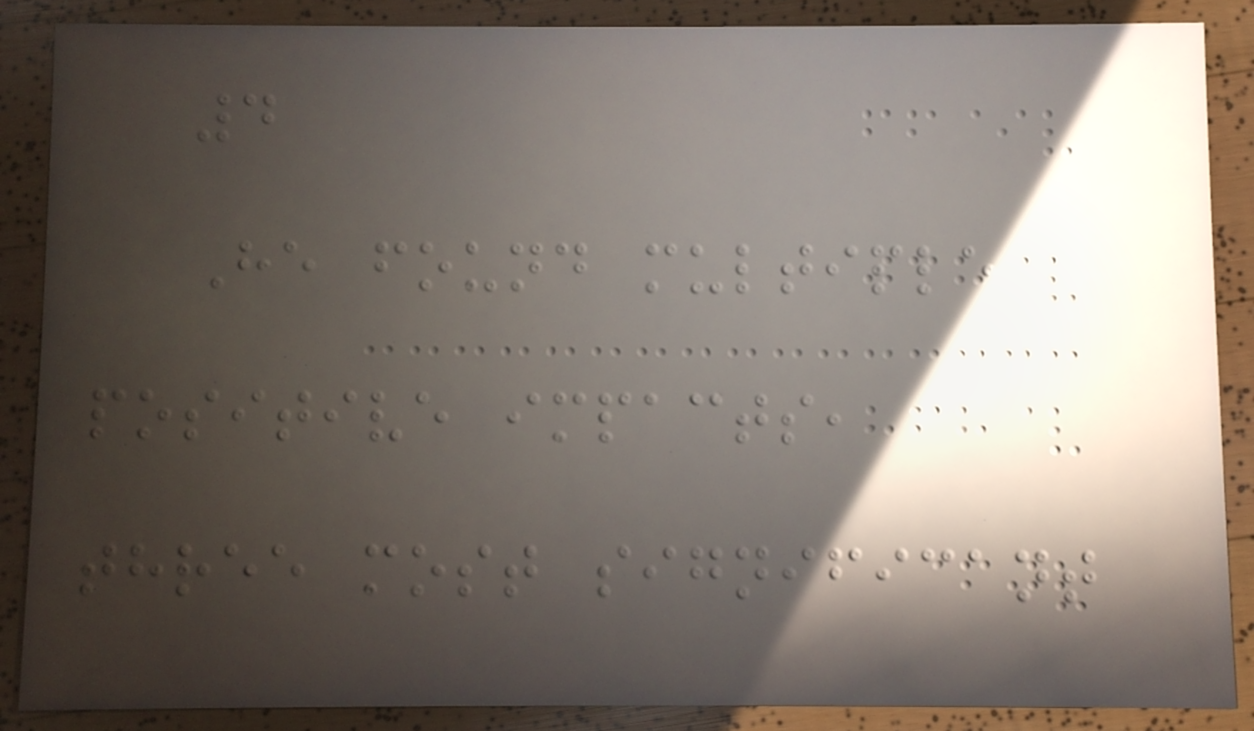4
He found multiple
positive impacts,
three most significant
